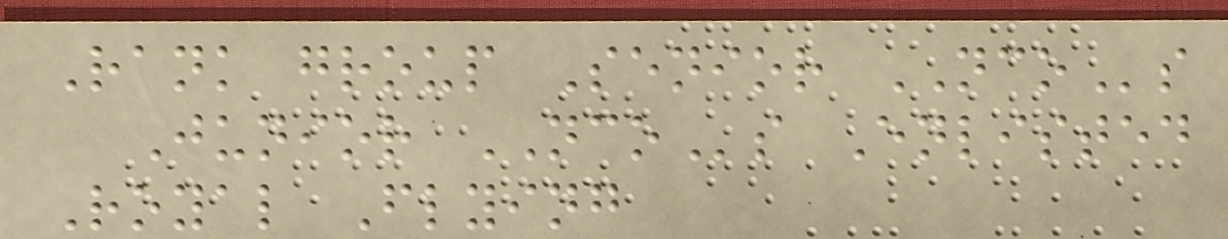Rank group Senior NCOs
Junior NCOs Enlisted
Royal Flying
